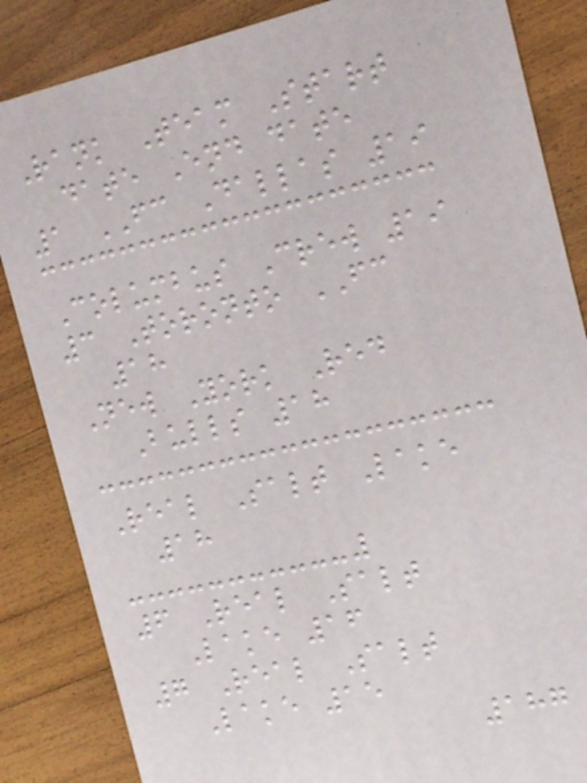Rank Team Start
date End date
1 FC Dallas 19
Columbus Crew 19
3 Toronto FC
18
New York Red
Bulls 18
Real Salt Lake
18
6 Real Salt
Lake 16
7 Real Salt
Lake 15
187
